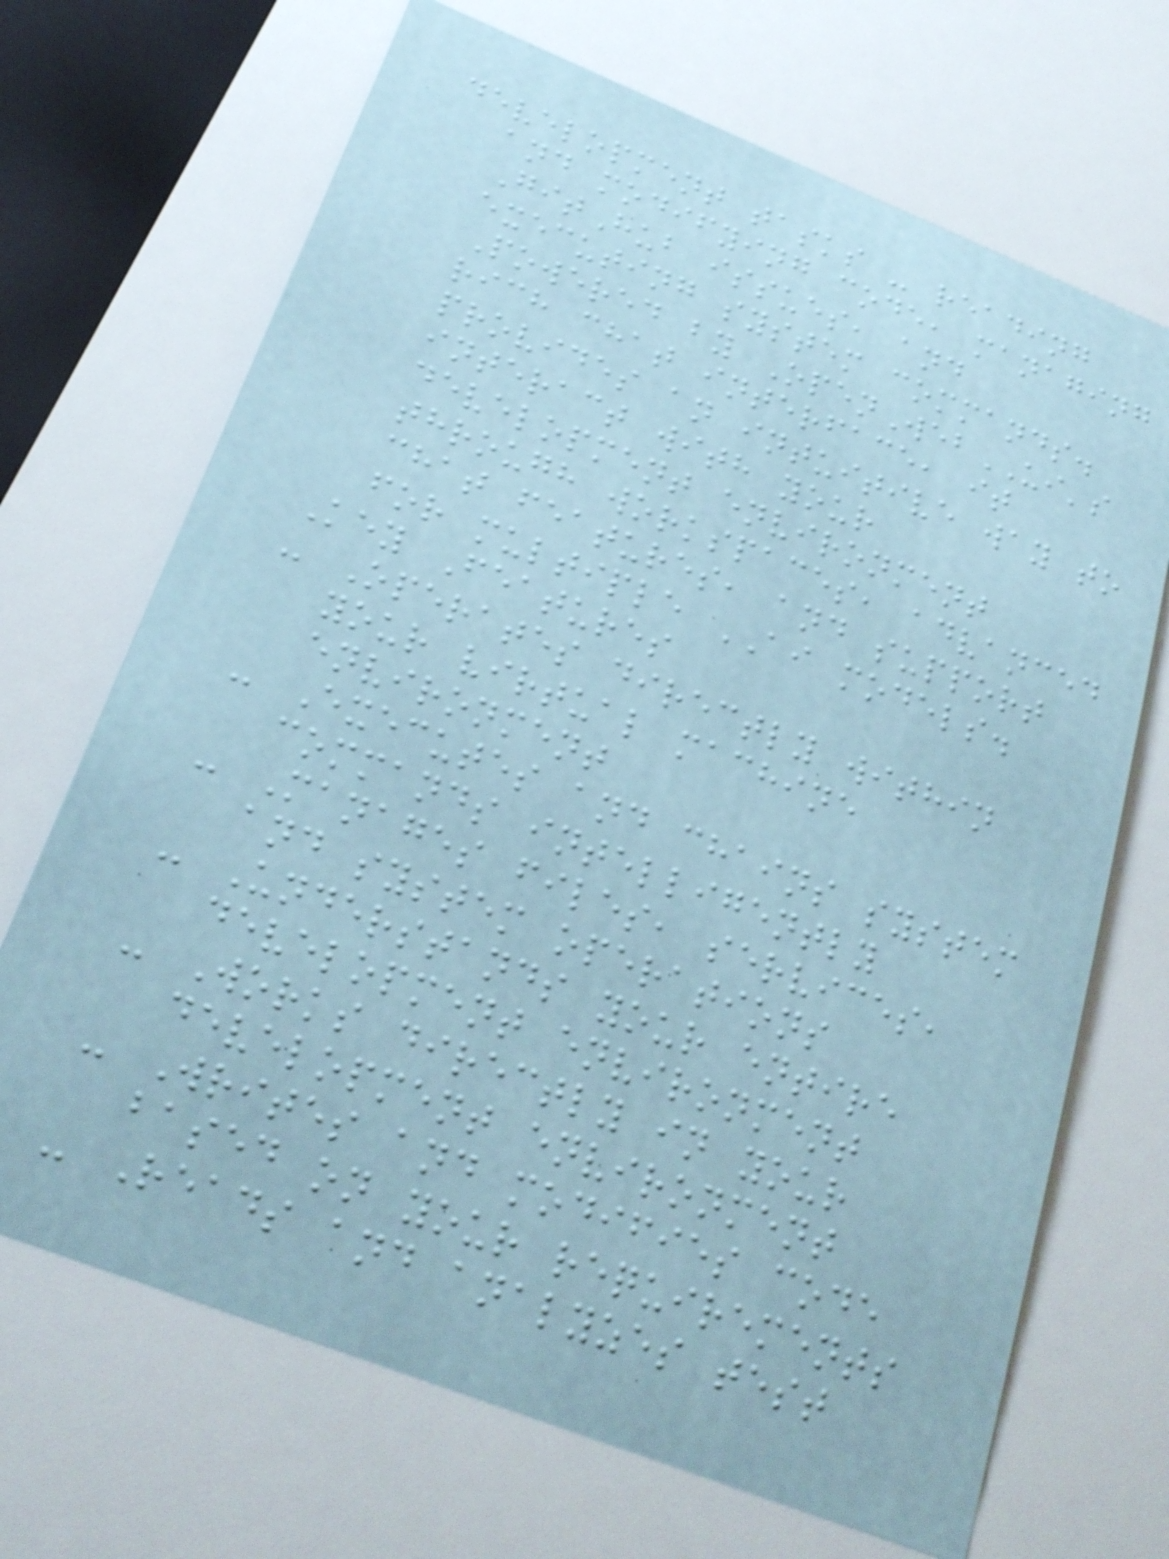development tasks - reading
and modifying code, managing
GitHub issues, and
executing system commands.
Powered by OpenWebUI's
rich chat interface, it
provides an intuitive way to
interact with your
development environment
through workspaces, advanced
chat features, and support
for multiple AI models.
Key Features
- Operates directly within
your virtual machine
environment
- Executes and chains system
commands intelligently
- Manages files, services,
and system operations
- Understands your entire
development environment
- Works directly in your
development environment
- Writes and modifies code
based on your requirements
- Reads and analyzes test
